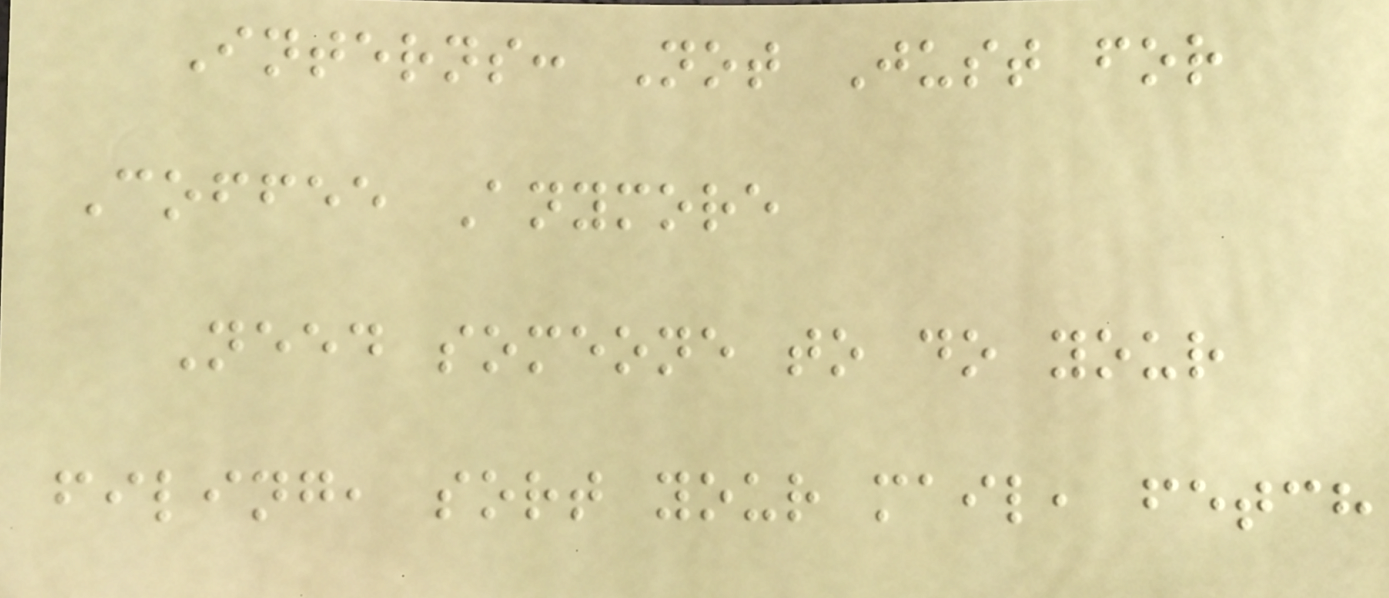Interns: Not Just for
Coffee Anymore
Need someone to do your
filing, sort your mail, fetch
